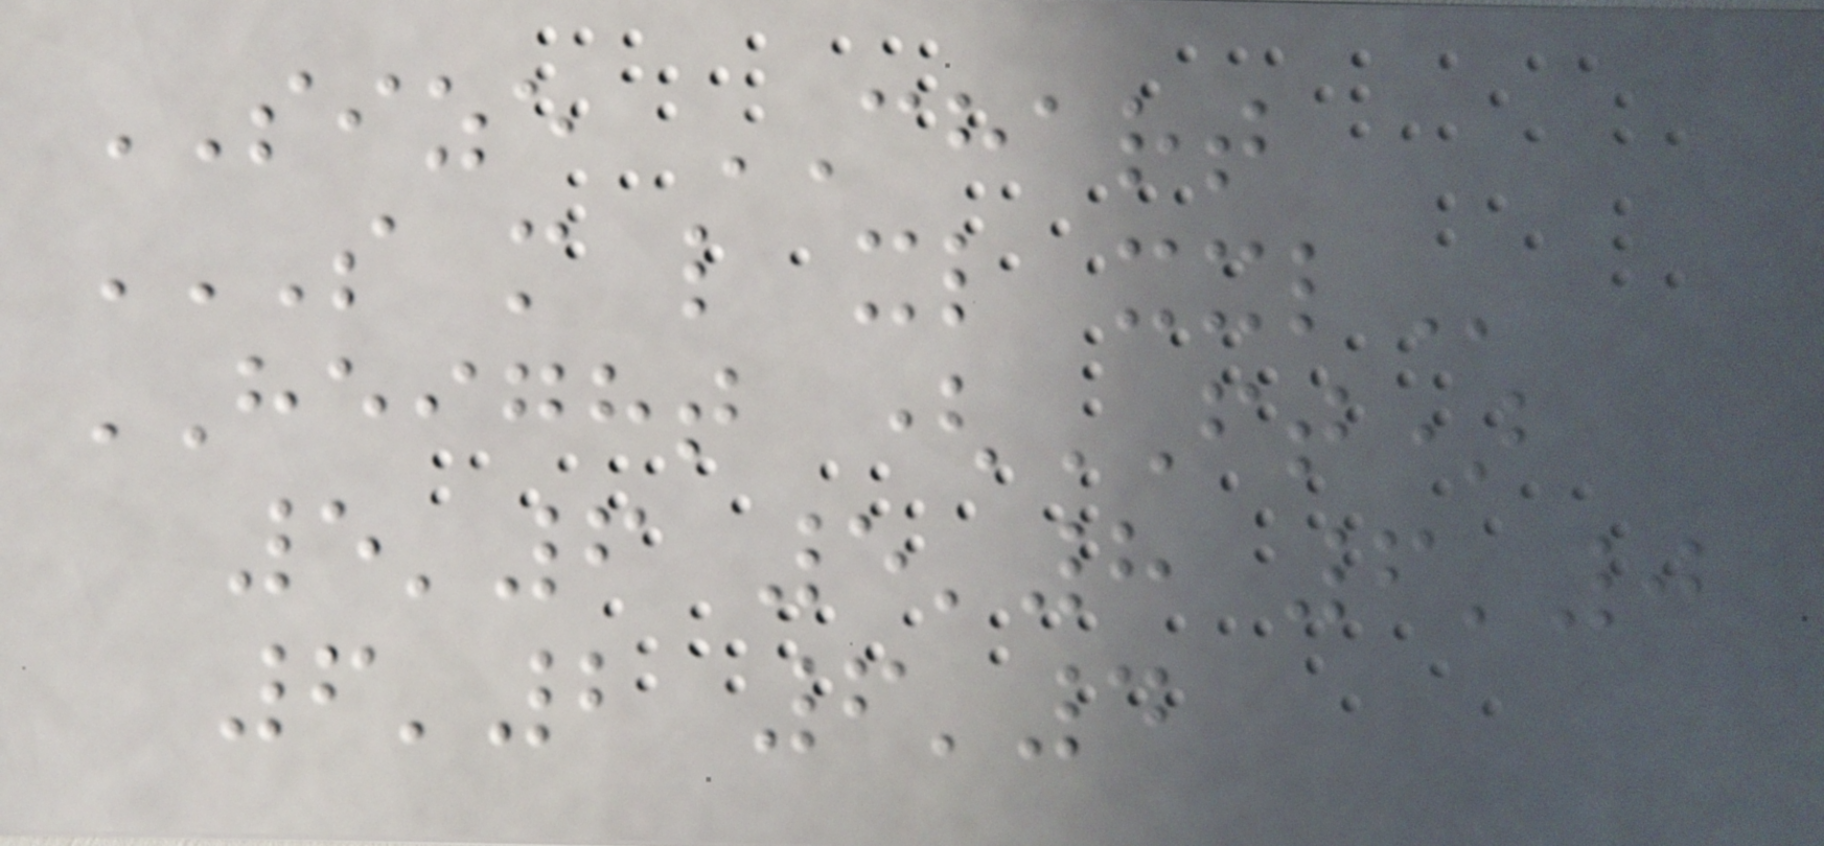SIZE CHART
S M L XL XXL
HEIGHT (FT)
5'6 5'8 6'0
6'2 6'4
